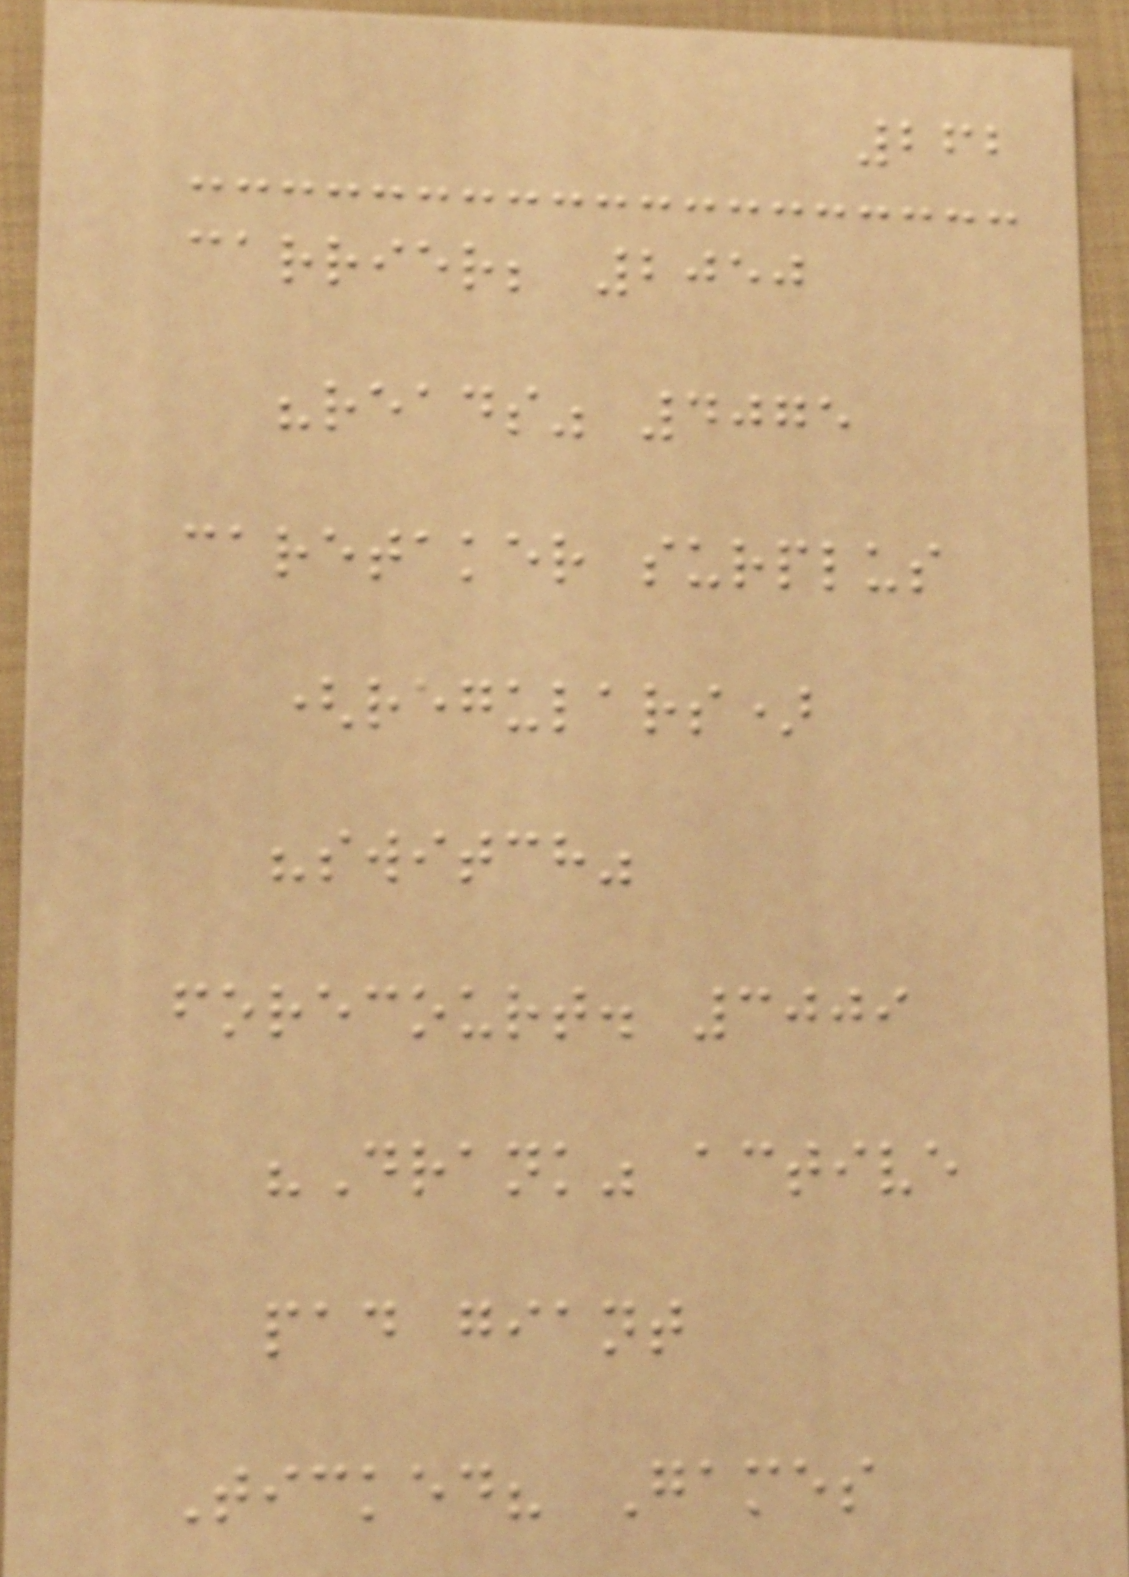262
carrier; 2050
"reads" 4075
caretaker surplus
(regulars)
"switch"
forecourt. 3009
"Drank" active
pad giant
Ticked? Games
